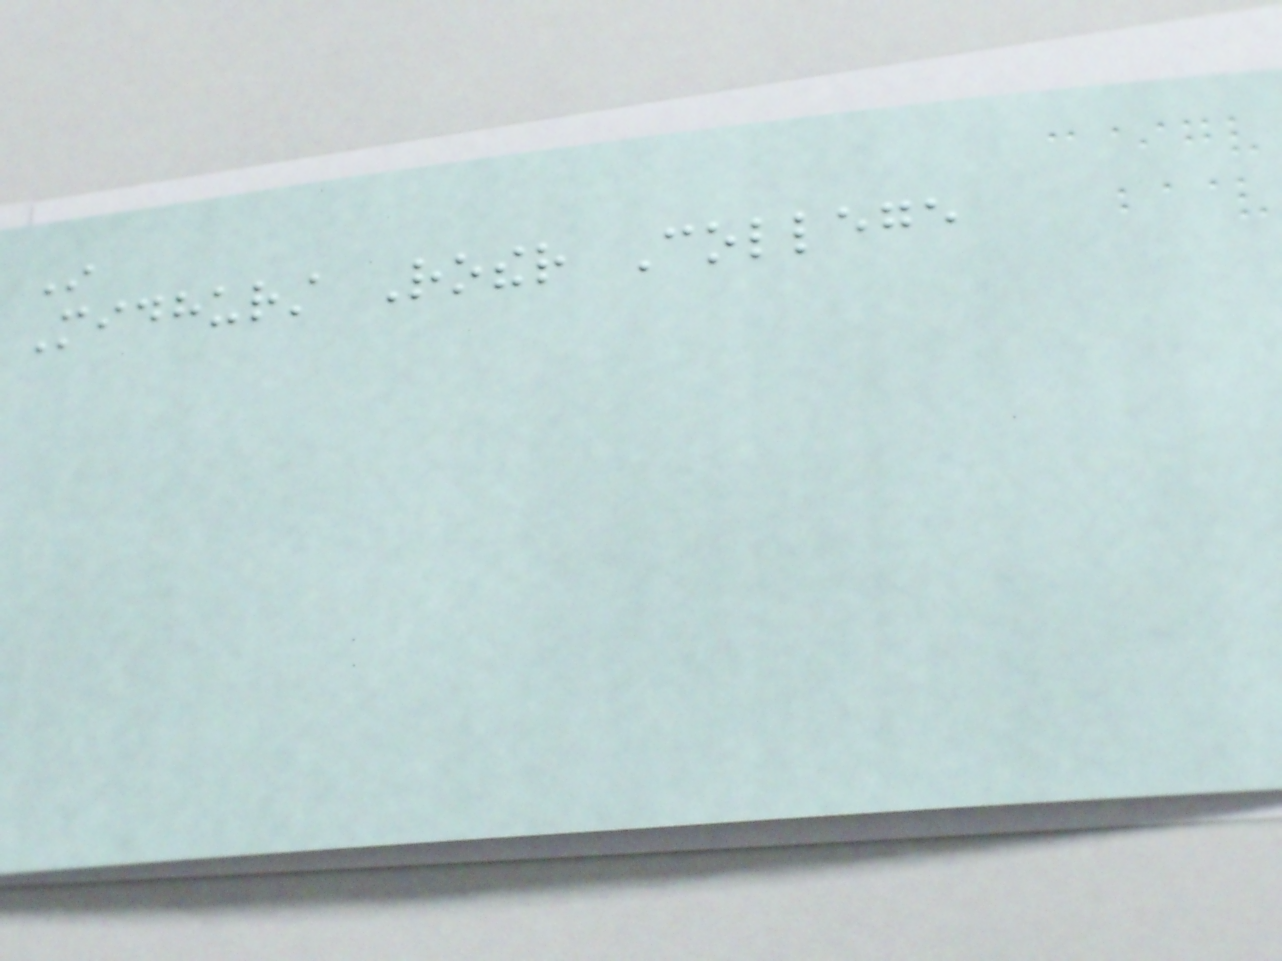In
Midhurst Rother College
